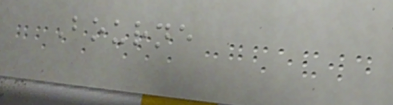Bourne
